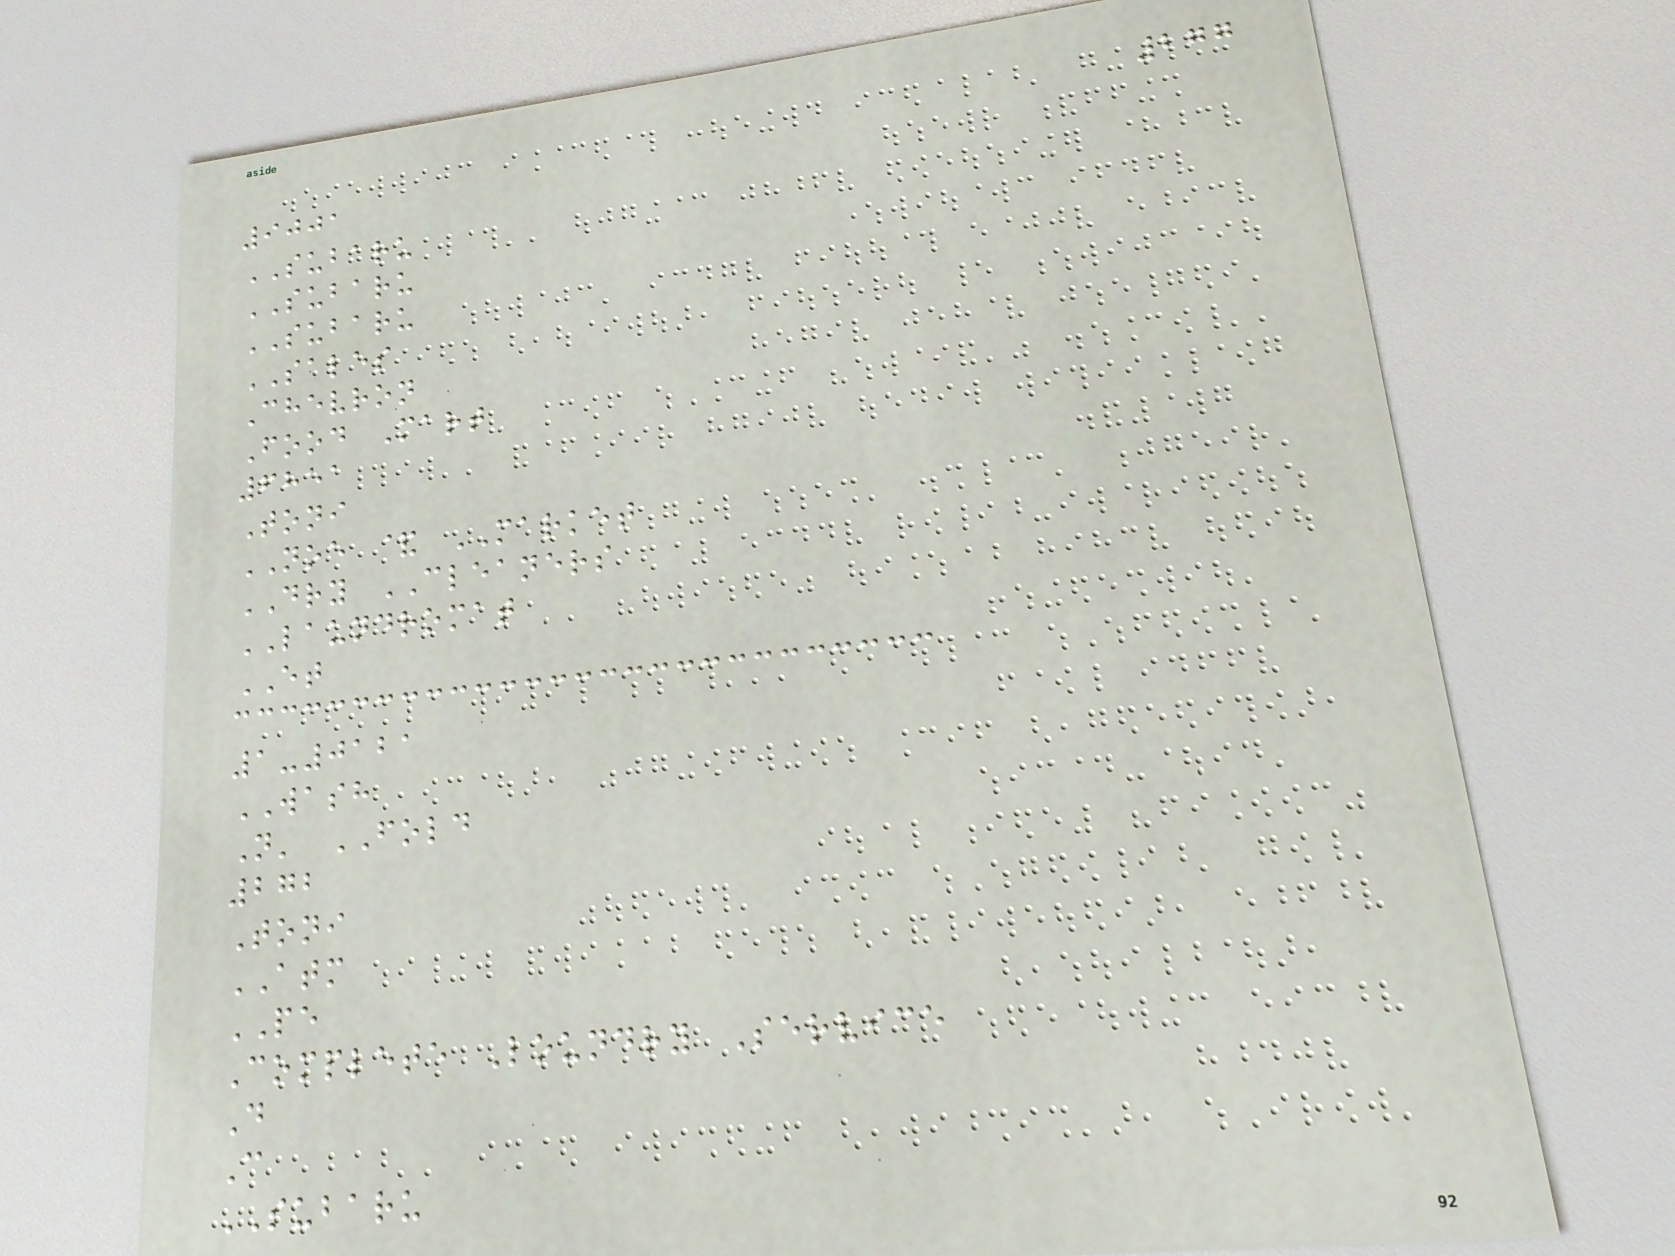277
9001
SUBARU
SUBARU
SUBARU
SALES
Chevron
Food Mart
6851
Toni
NOE & MARKET
DRY CLEANERS
LAUNDROMAT
ET
1-0121
WASH
N' FOLD
272
Toni
ATM
PE
Complete Loundry Service
D
C
SUBARU
